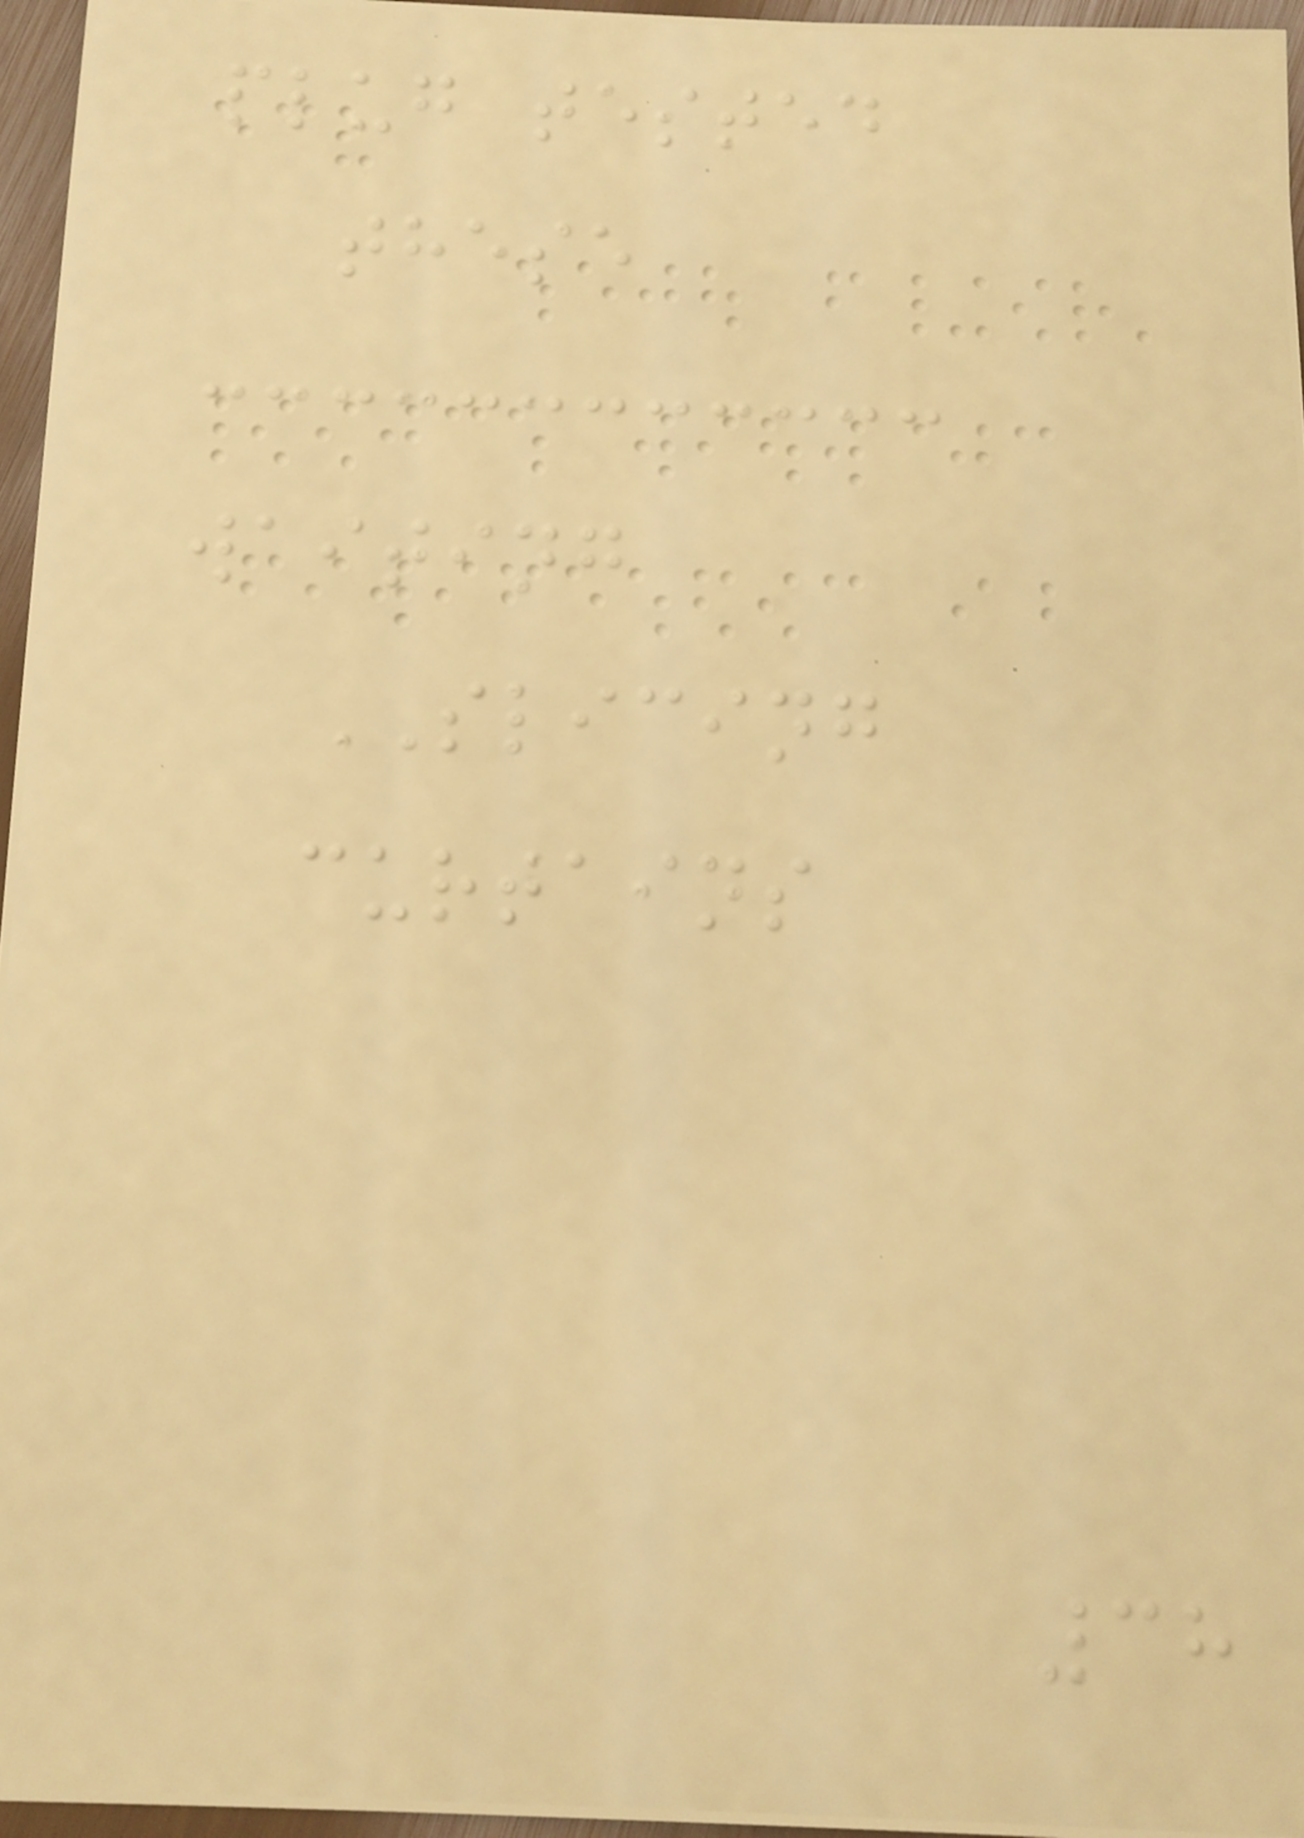plug tested
these
waiting
SLICING
curtains
38
